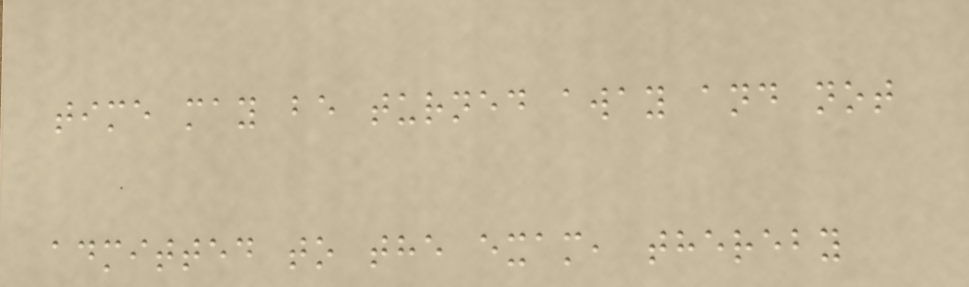time may be turned away and not
admitted to the exam, thereby
